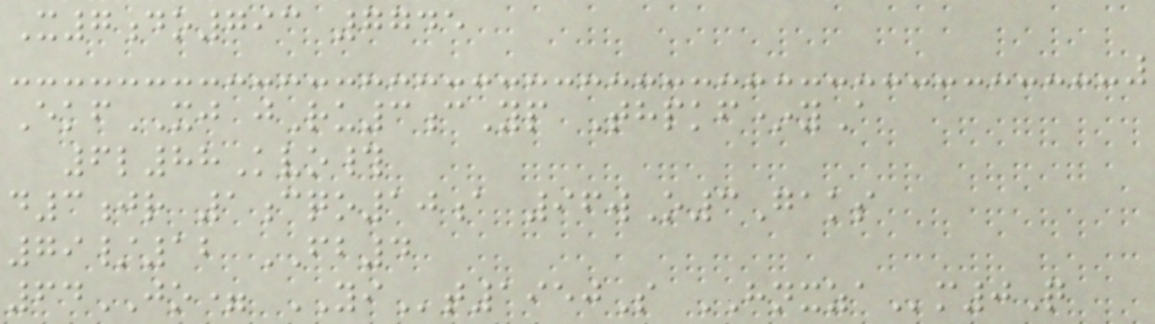X7do793 7745
EkfXJ jRu3cYp Thpkf*yA
6l88Kvo#
d3jr 1cqo10a 96wO3Gaks
79/12 FB4
64JO= YIt1950S HNXZAm0Q
